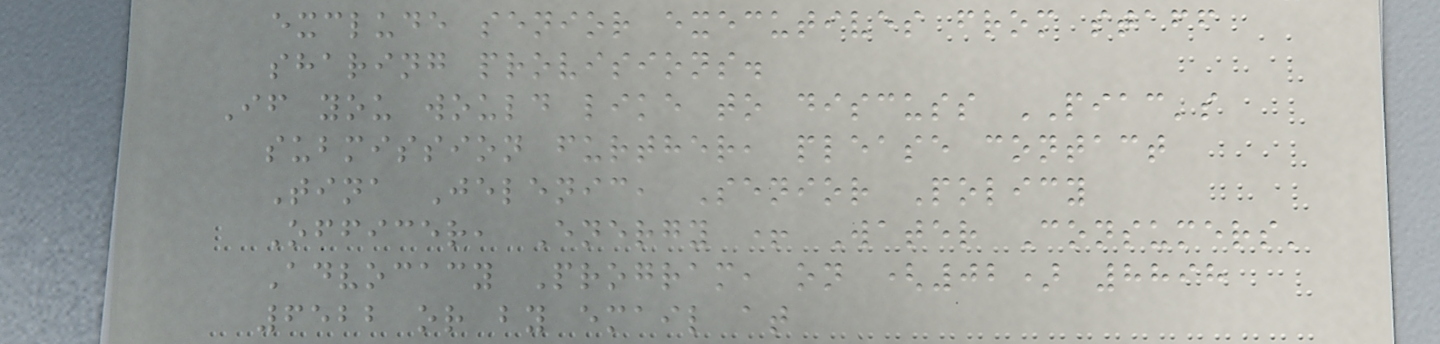exclude senior executives from staff
sharing provisions.
If you would like to discuss PIAC's
submission further, please contact
Tina Jelenic, Senior Policy
Officer, Energy + Water Consumers'
Advocacy Program, on (02) 8898
6522 or by email at
